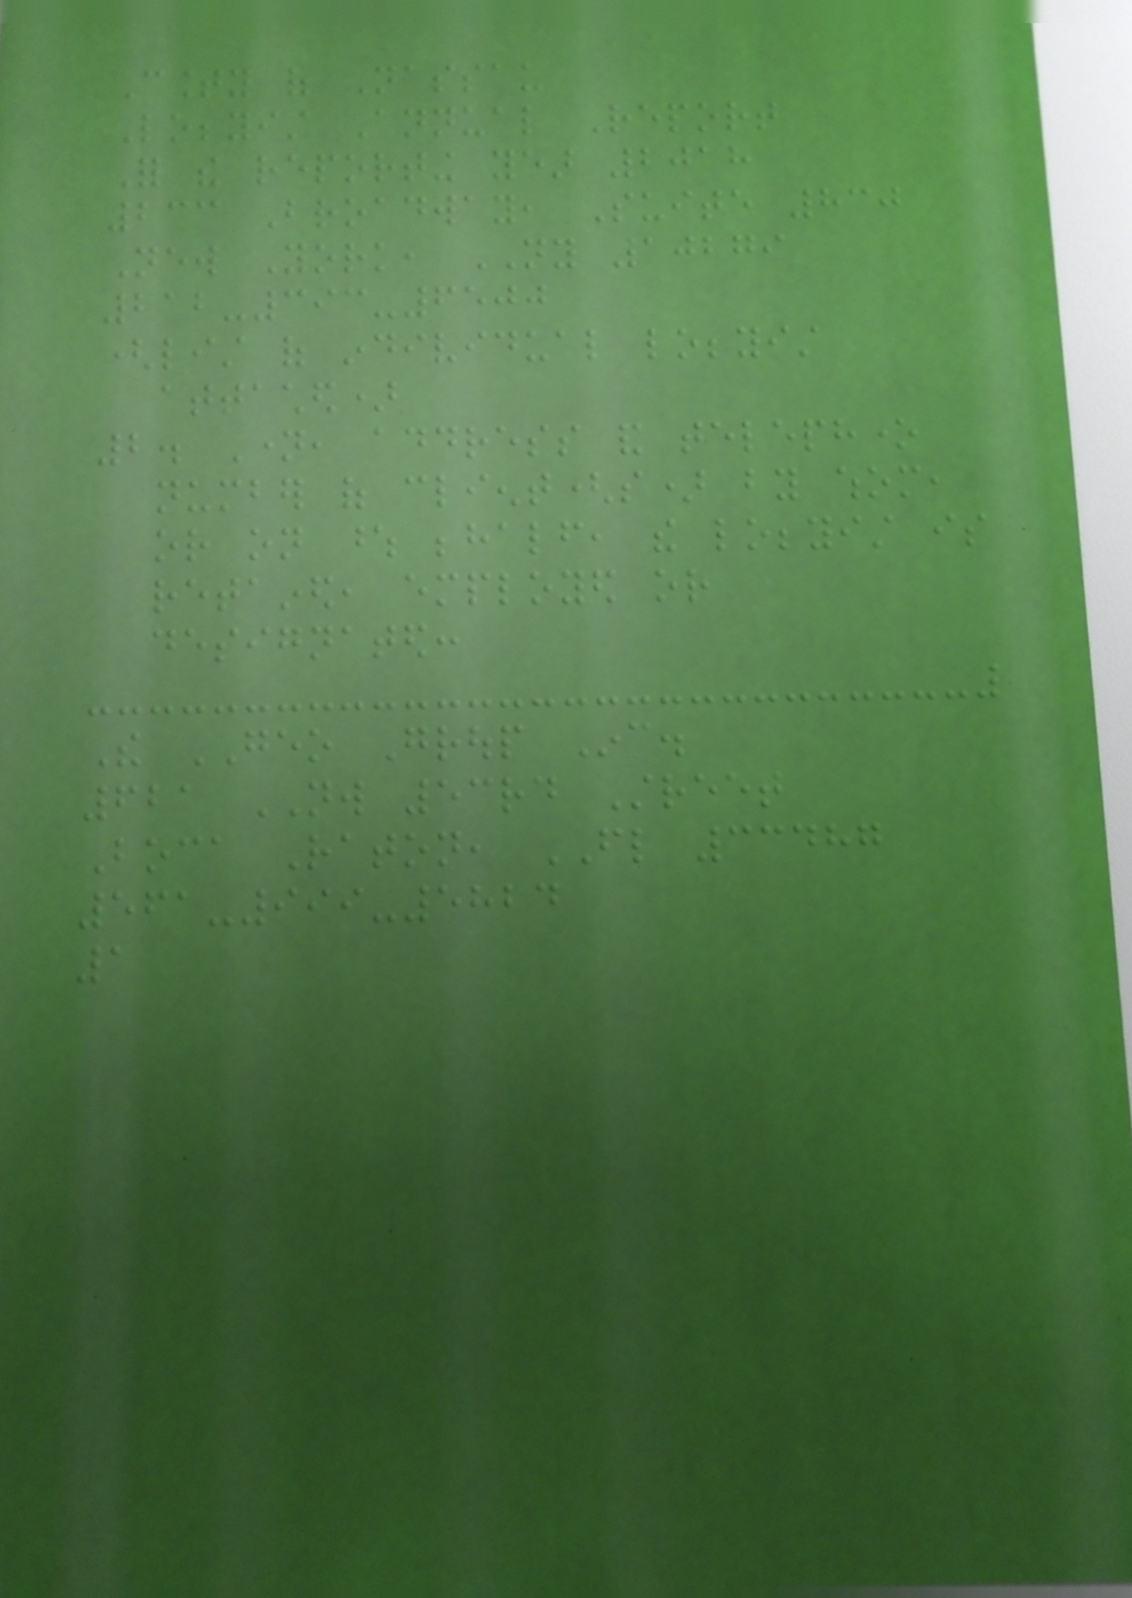County of Nassau
Lobbyist Annual Report
For the reporting year 2018
233 Broadway, Suite 830
New York, NY 10279
212-393-6500
(list of individual lobbyist
attached)
2. Name, address and telephone
number of client(s) by whom,
or on whose behalf, the lobbyist is
retained, employed or
designated:
The GEO Group Inc.
621 NW 53rd Street
Boca Raton, FL 33487
561-999-5824
1
